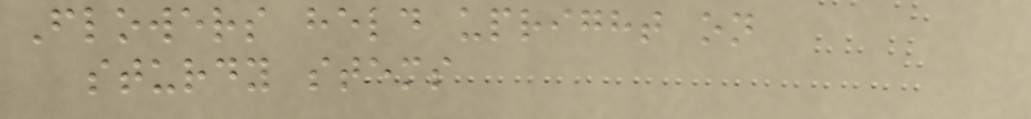Flowers held upright on
sturdy stems
